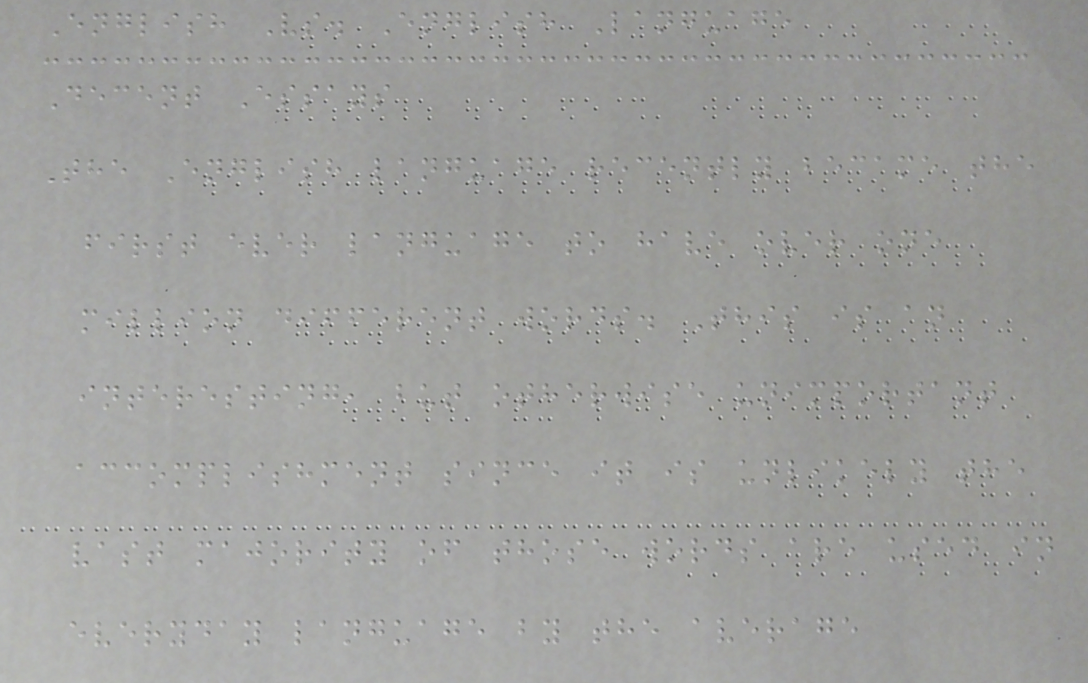English Vs. English Language
Decent Essays
The English language recently became the
first ever language to have over one
million different words. This is an
interesting, but otherwise unimportant
accomplishment since it is unlikely the
vast majority of those words are used in
everyday language by the average
